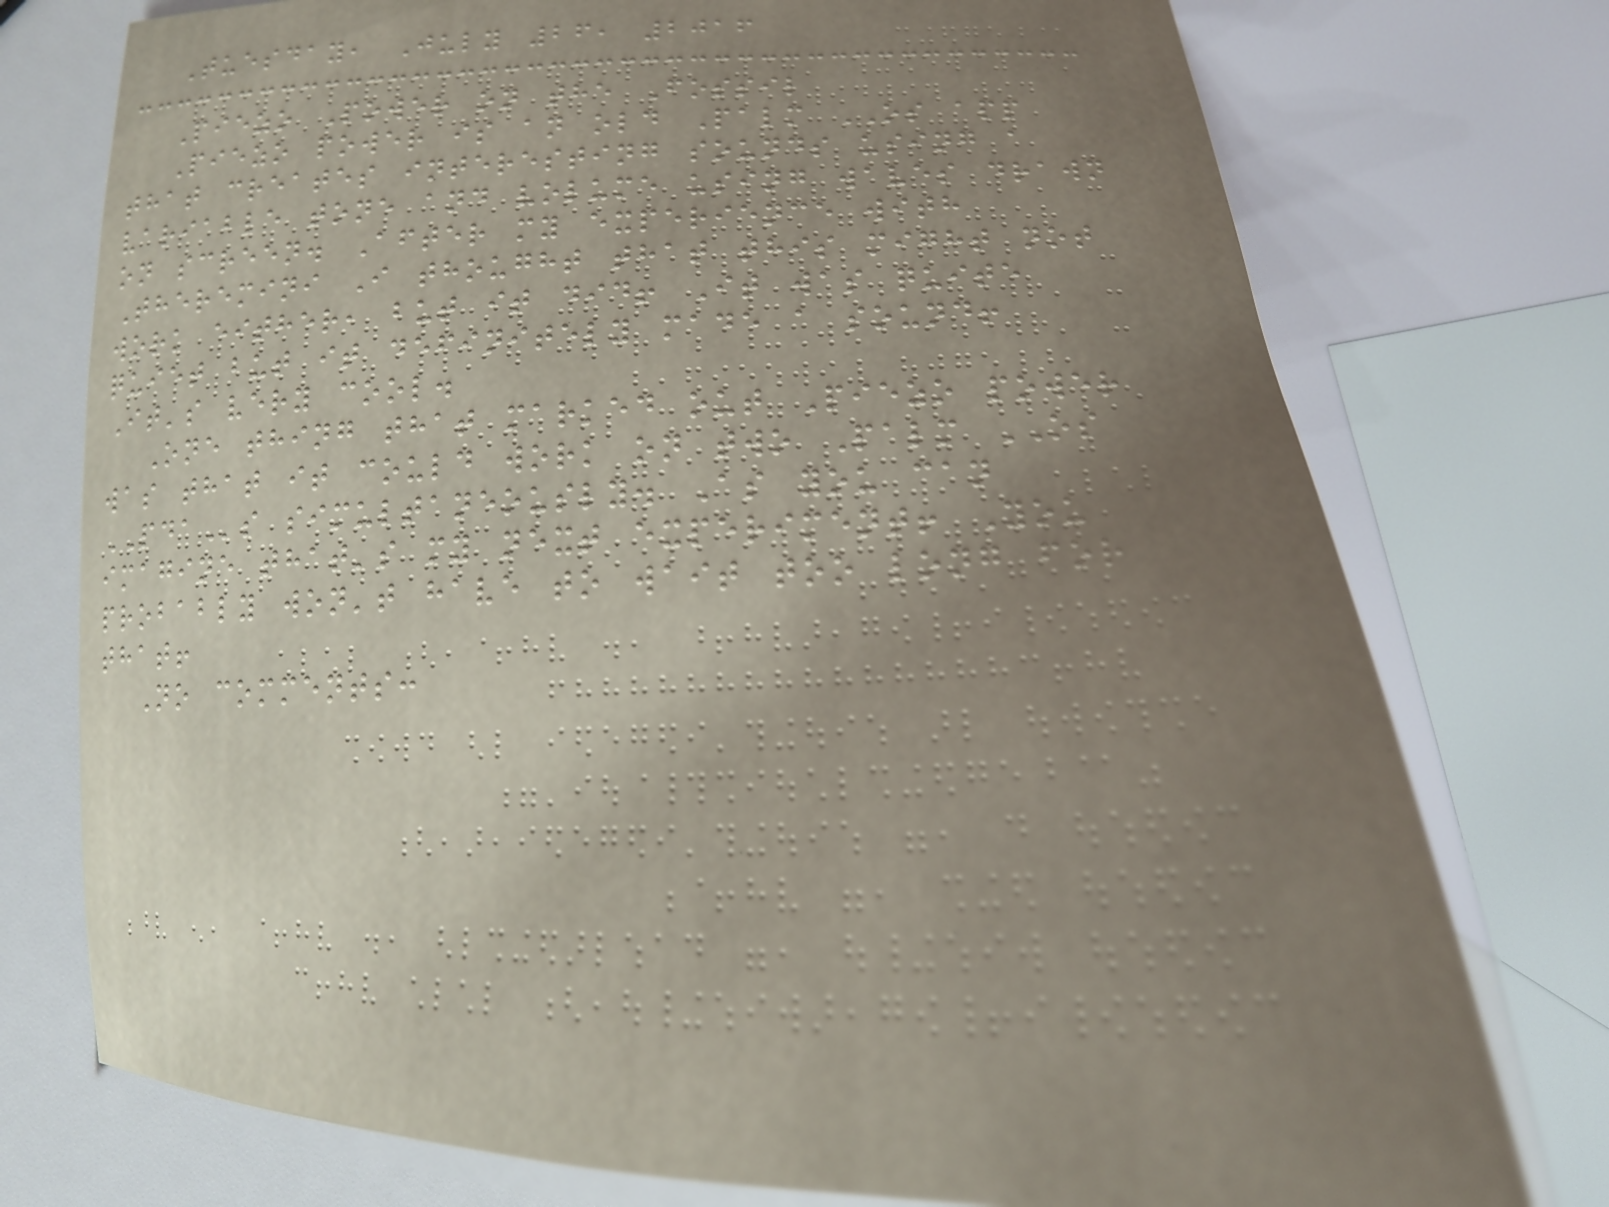Tuesday, July 26, 2016
Piezo Power on the Fossil
Piezo power is an old Palm OS app
that creates interesting sounds using a
variable tone and volume using waves drawn
on screen. After my experience with
Theremini I thought that this might not
work either, but it did! It was quite
quiet but it definitely made a sound!
It's very cool.
One thing that marked out Piezo power
was that it could work on two Palm OS
PDAs simultaneously. As you can
imagine that's my next experiment! You
probably won't have to wait too long for
that!
No comments:
